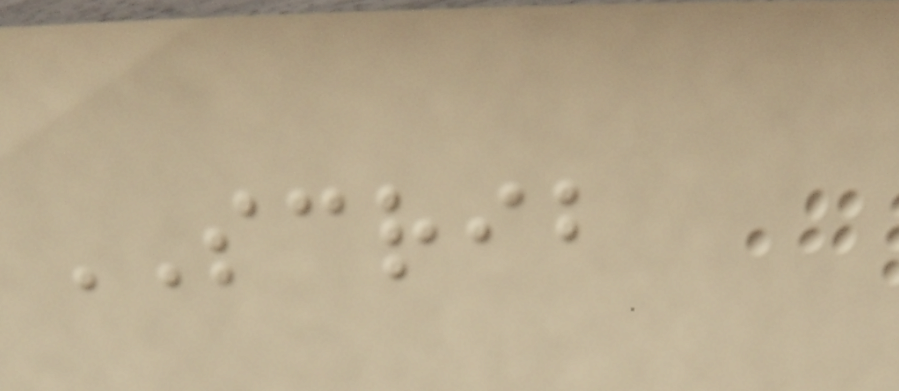SCRIB
